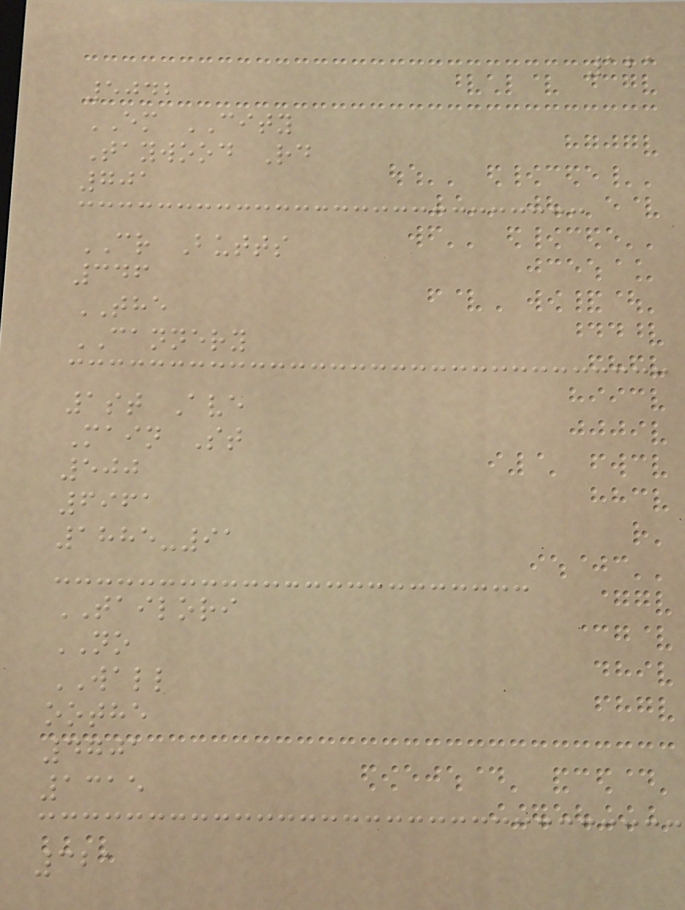121
5042
EM CITY
Taywood Rd
701
CR Butts
346
THE
CANNERY
1st Ave
Main St
500
6961
1885-91
TAILORI
NO
WALL
oothe
4701
1315
321
